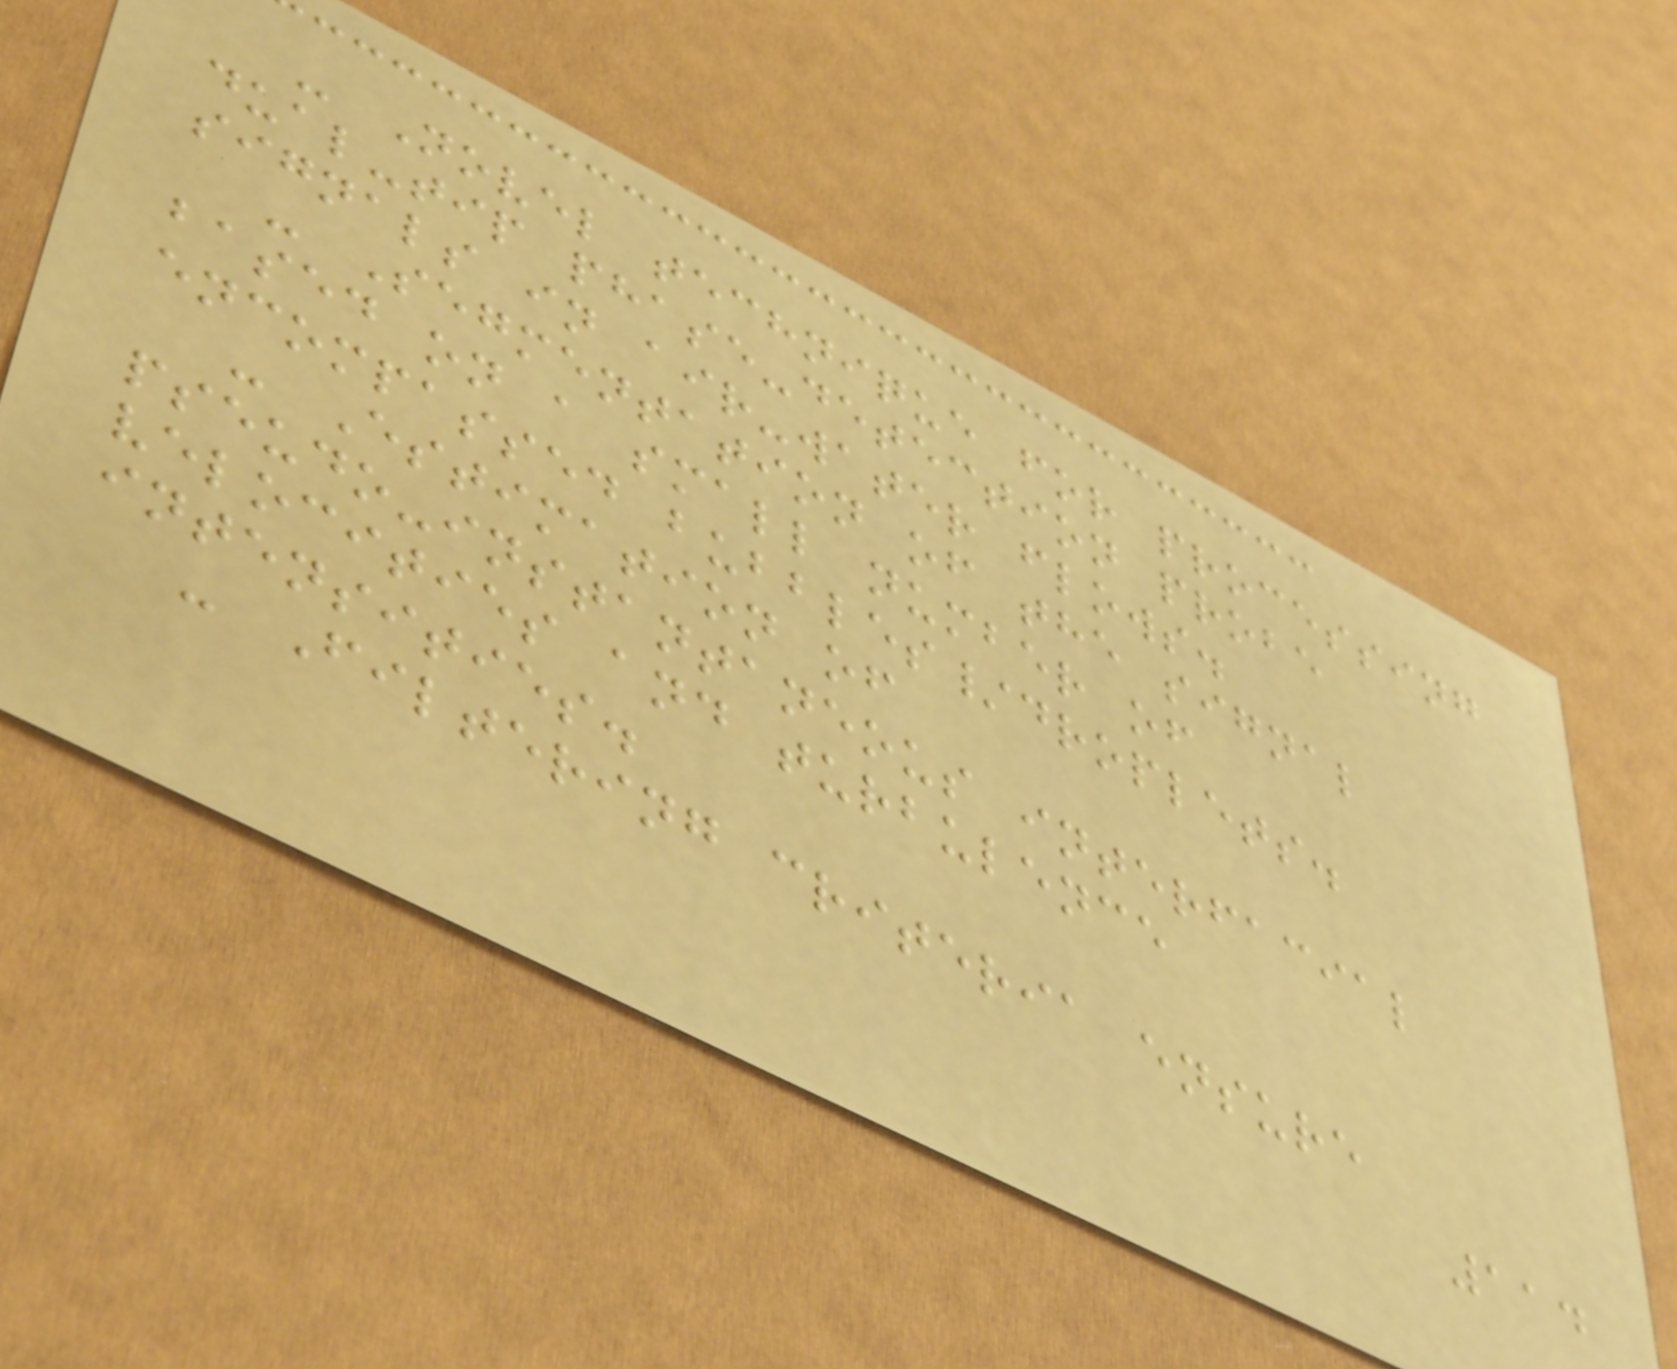- Novel technique for processing
dual-tip phase-detection probe
signals in air-water flows.
- Segmentation of the signal
based on a small number of
encompassed bubbles/droplets.
- Estimation of
pseudo-instantaneous interfacial
velocities and turbulence
intensities.
- Filtering criteria ensure
114
